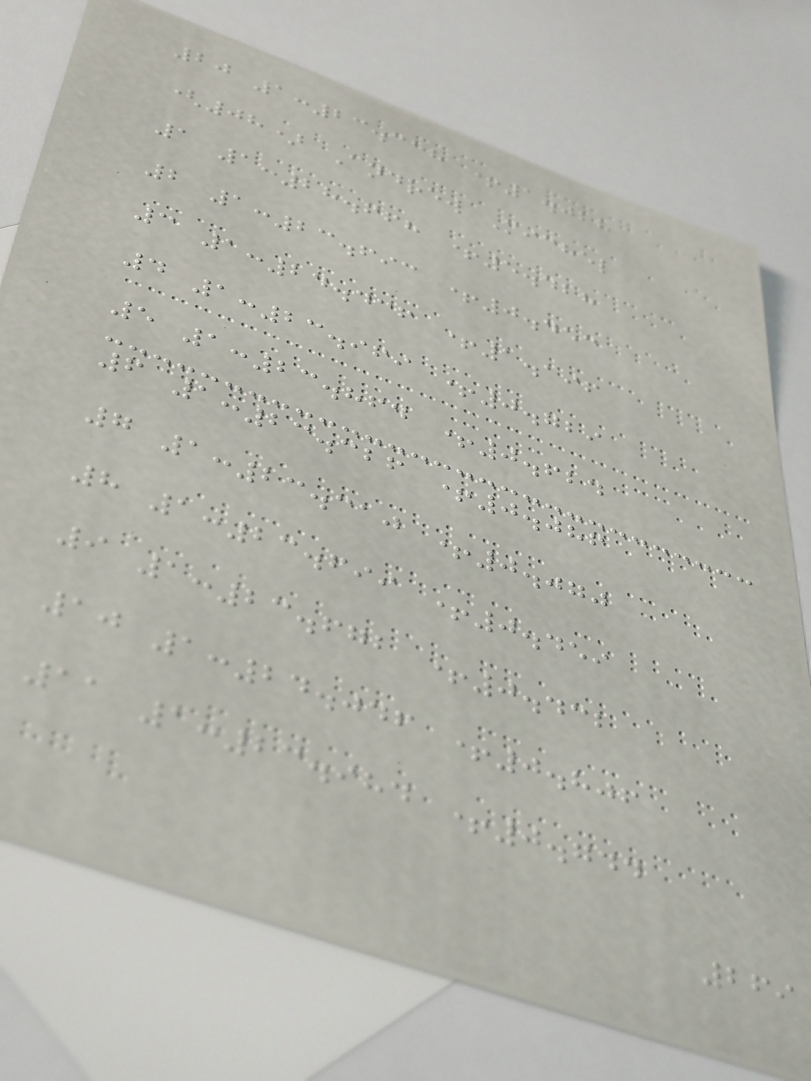20 1:23.318 +1.028
(08) Andrew Michel
1 1:28.668 +5.428
2 1:23.693 +0.453
3 1:24.436 +1.196
4 1:23.969 +0.729
5 1:23.864 +0.624
6 1:23.326 +0.086
7 1:23.310 +0.070
8 1:23.699 +0.459
9 1:23.672 +0.432
10 1:24.046 +0.806
11 1:23.984 +0.744
269
